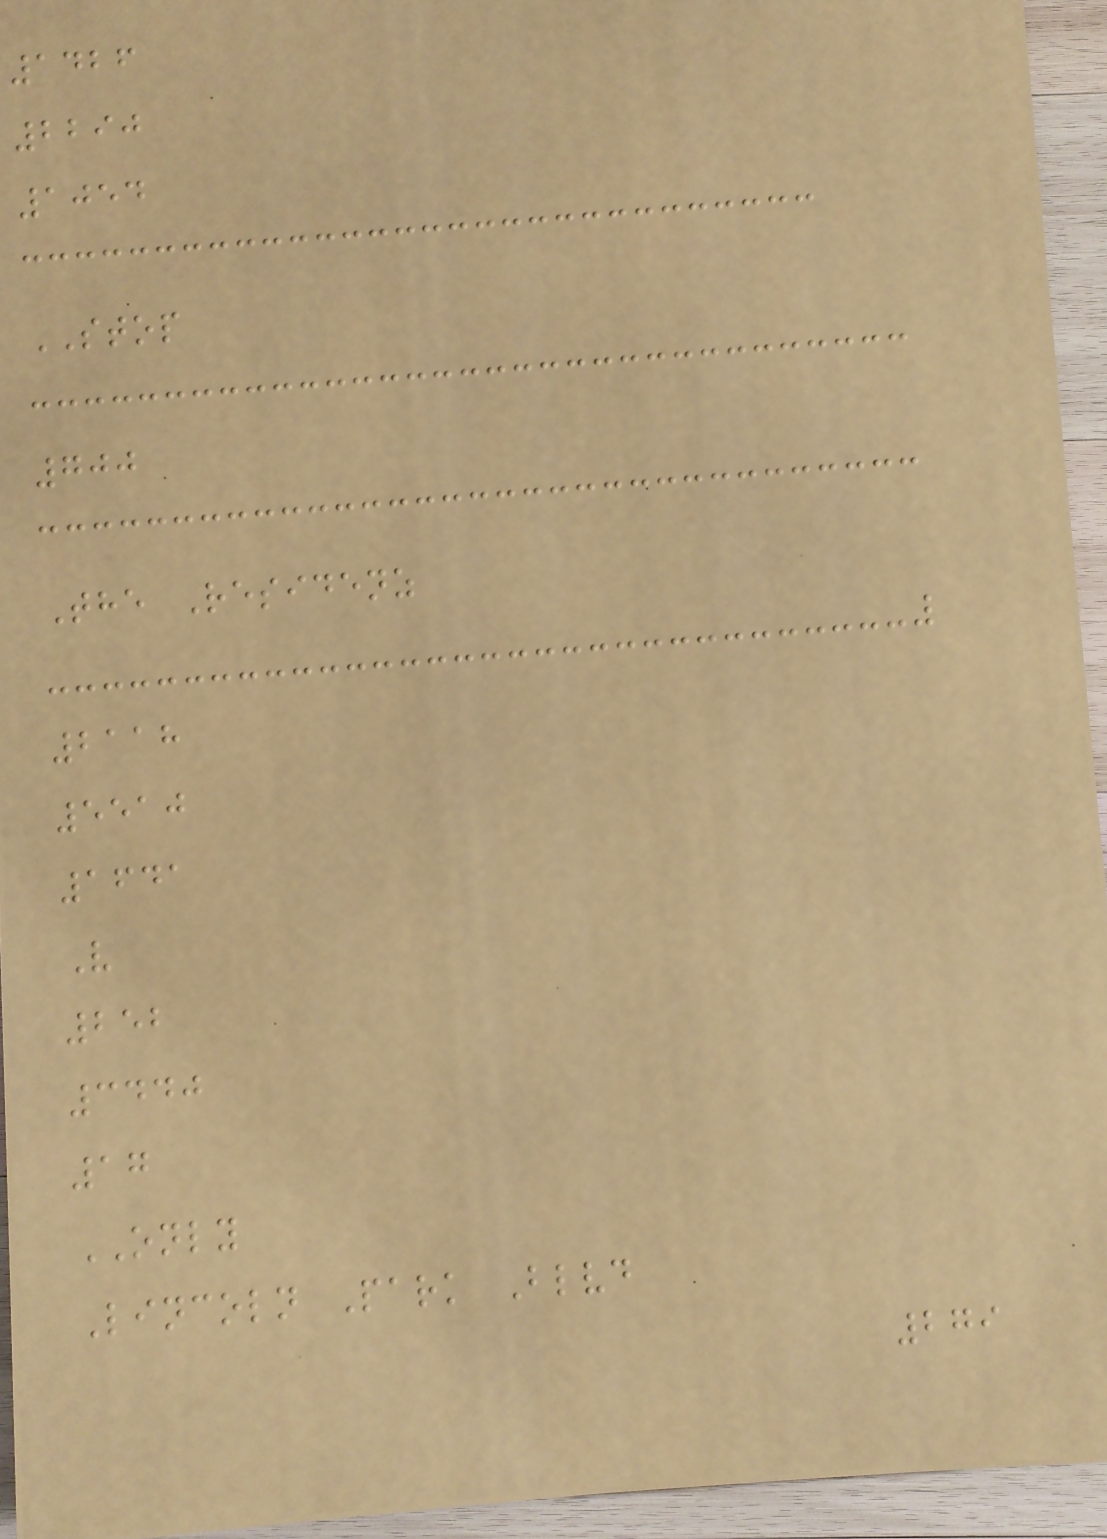1426
2290
1054
STOP
700
The Residenz
2118
5510
1641
V
252
3440
17
ONLY
Lincoln Park Blvd
279
